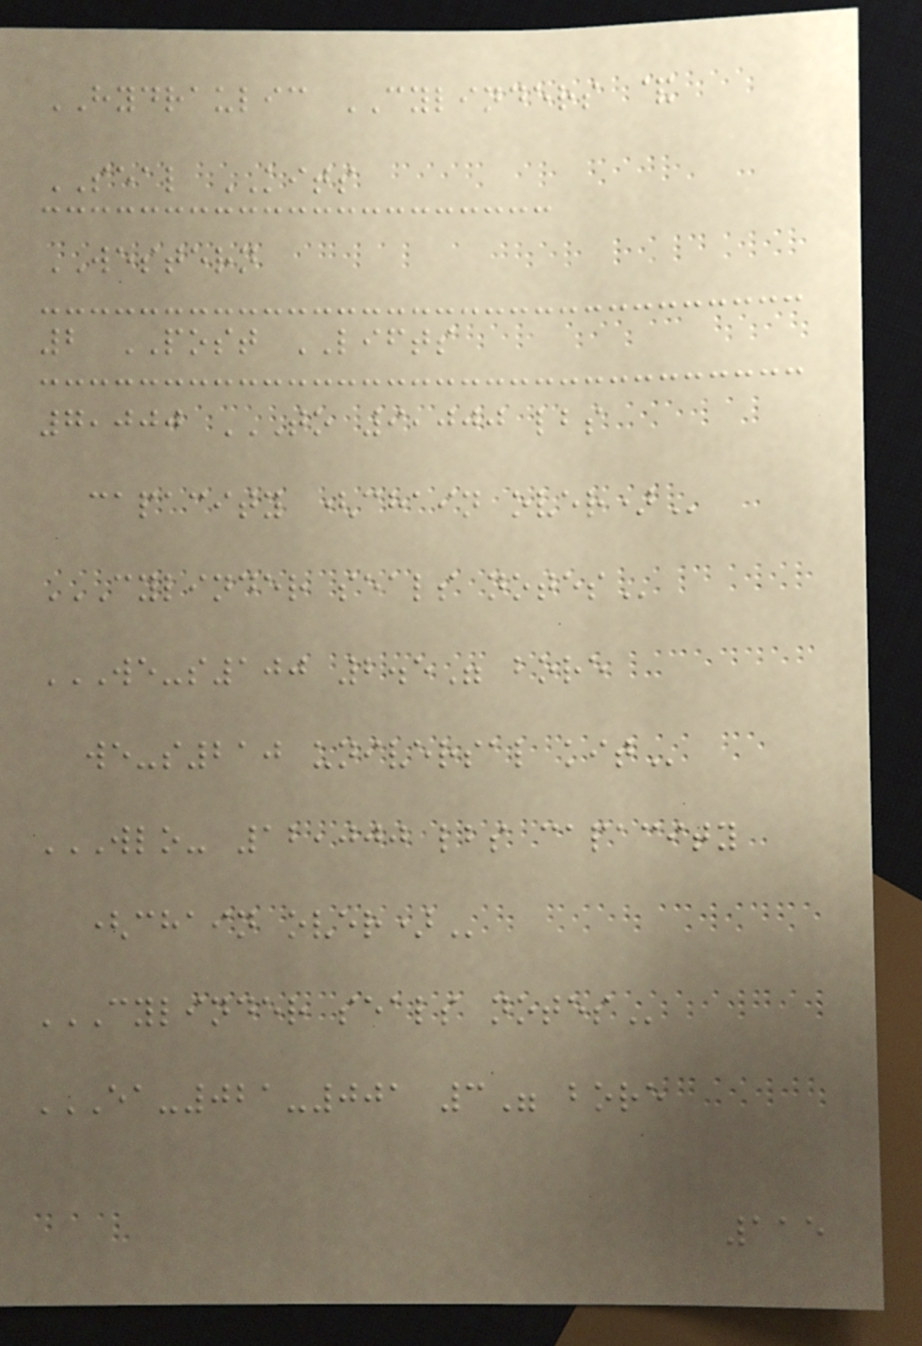HYDRAULIC CYLINDERS &
SEAL KITS
WESTERN
2 POST LIFTS
7,000 TO 9,000 LBS
CAPACITY (CHAIN OVER)
CYLINDER SEALS NOTES
WE-S100 2.5" BORE
WE-S210 UNIVERSAL KIT
WLO- 12,000 LBS CAPACITY
(CHAIN OVER)
CYLINDER SEALS NOTES
EA-021-001 3" BORE
115
